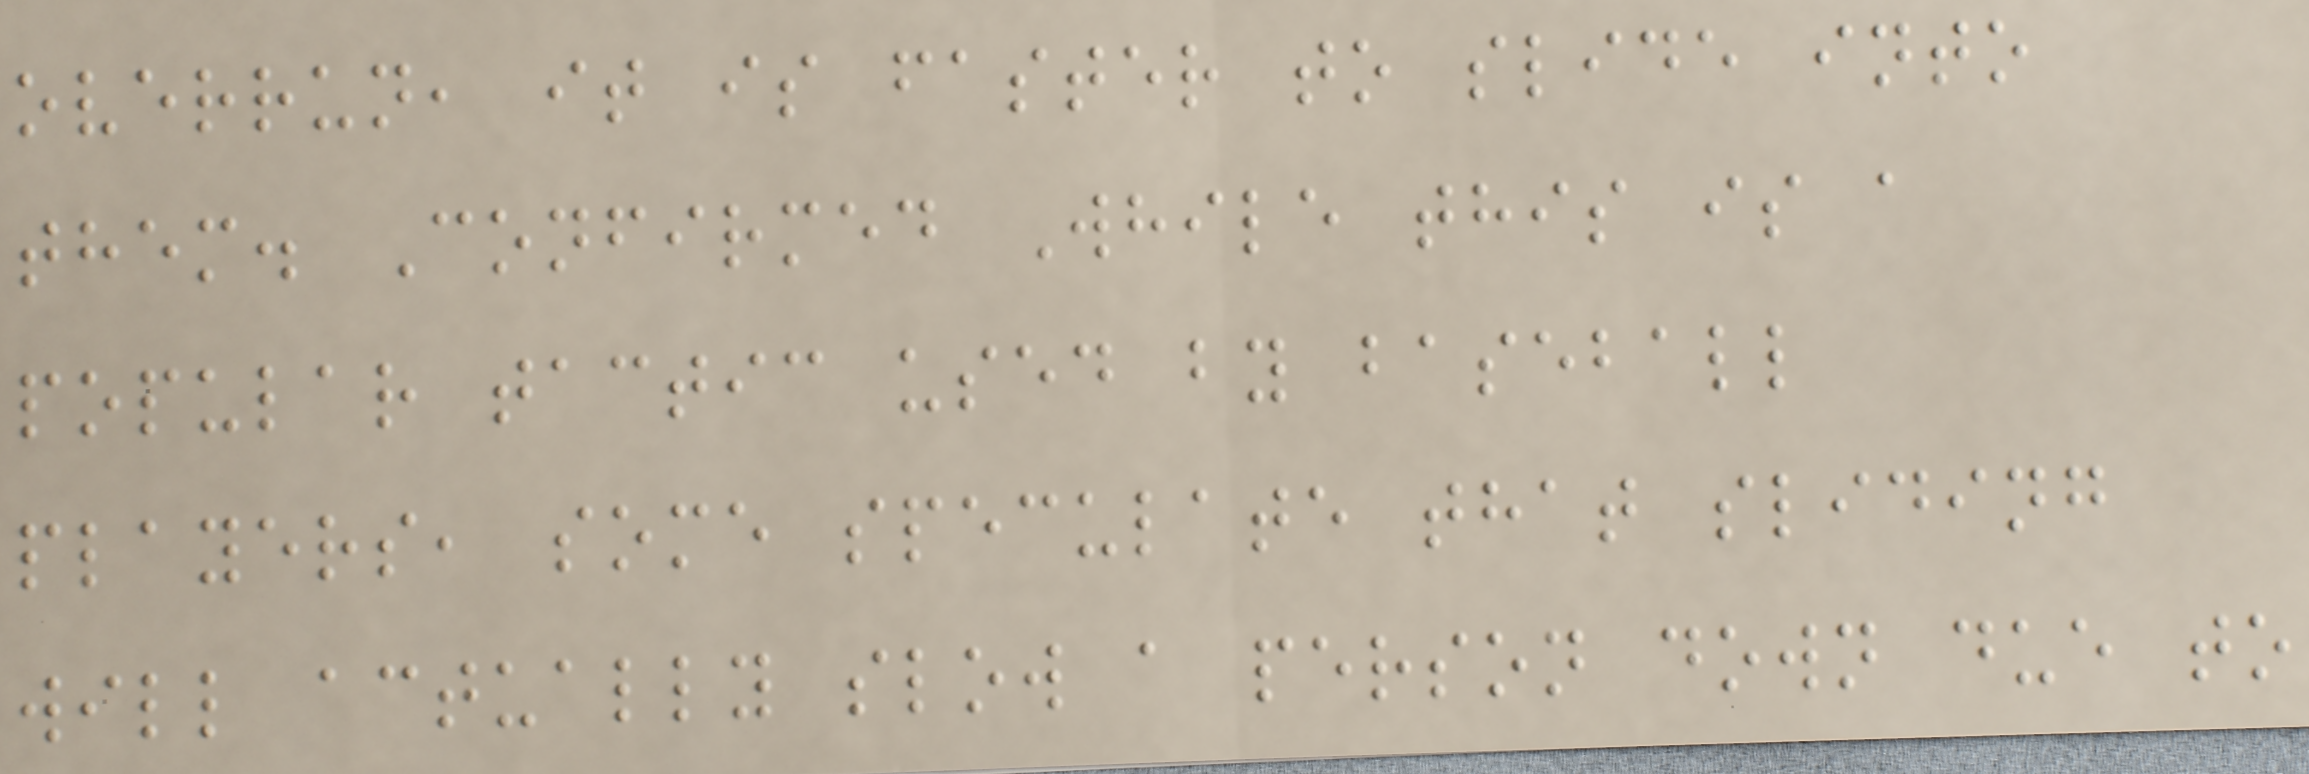overrun, it is faster to slide into
them. Confirmed While this is a
popular tactic used by baseball
players, some speculate that sliding
will actually slow a person down due to
